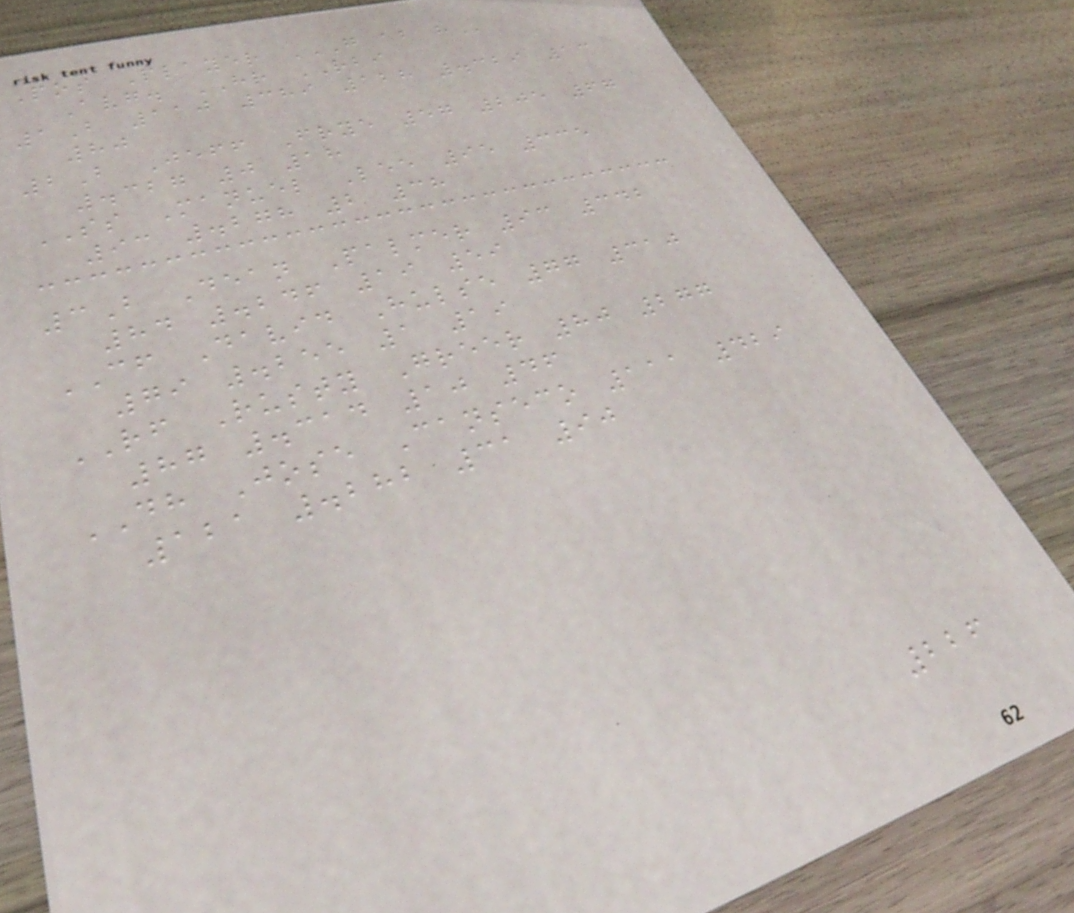Pos Player G AB H
Avg. HR RBI
1B 110 389 128 .329 13
80
2B Jeff Frye 57 205 67
.327 0 18
SS Manuel Lee 95 335
93 .278 2 38
3B Dean Palmer 93 342
84 .246 19 59
CF David Hulse 77 310
79 .255 1 19
RF Rusty Greer 80 277
87 .314 10 46
DH Jose Canseco 111 429
121 .282 31 90
226
